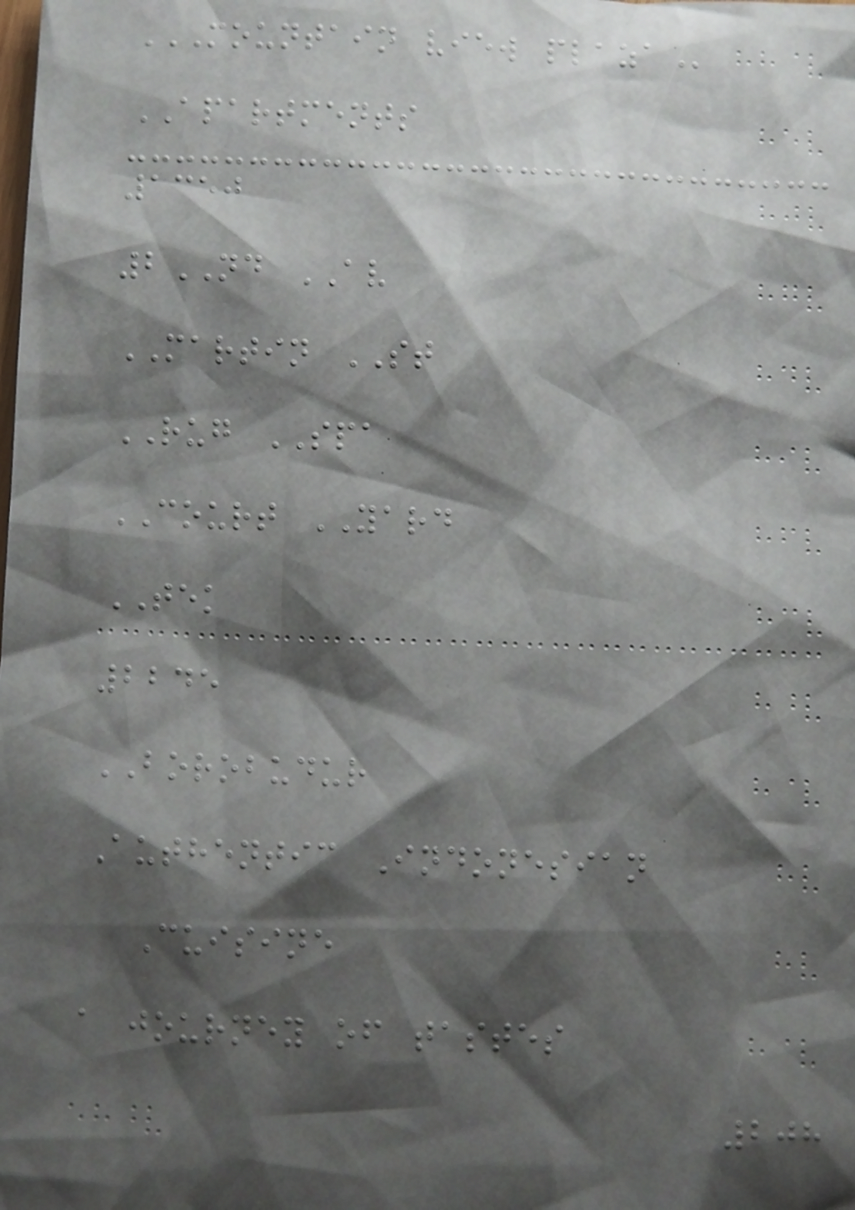MOUNTAIN VIEW PLAZA
APARTMENTS
1350
2ND AV
MARTIN ST
RUG SPA
COURT YARD
TEK
2245
BOROBUDUR
Authentic Indonesian
Cuisine
a journey of tastes
208
